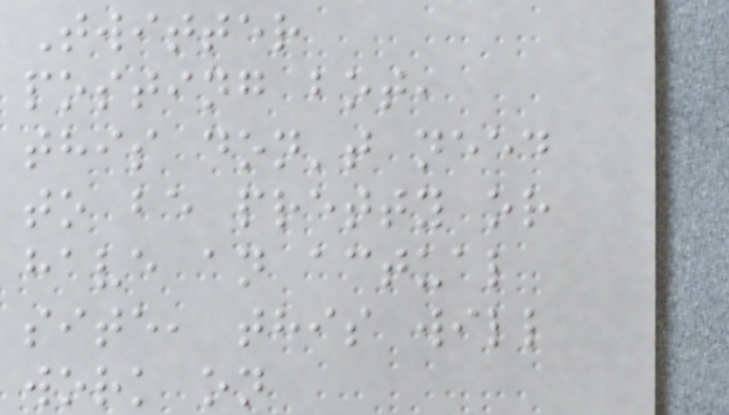Twitter
posting bot,
this don't need
to be pretty or
have an actual
site, this will
work on
